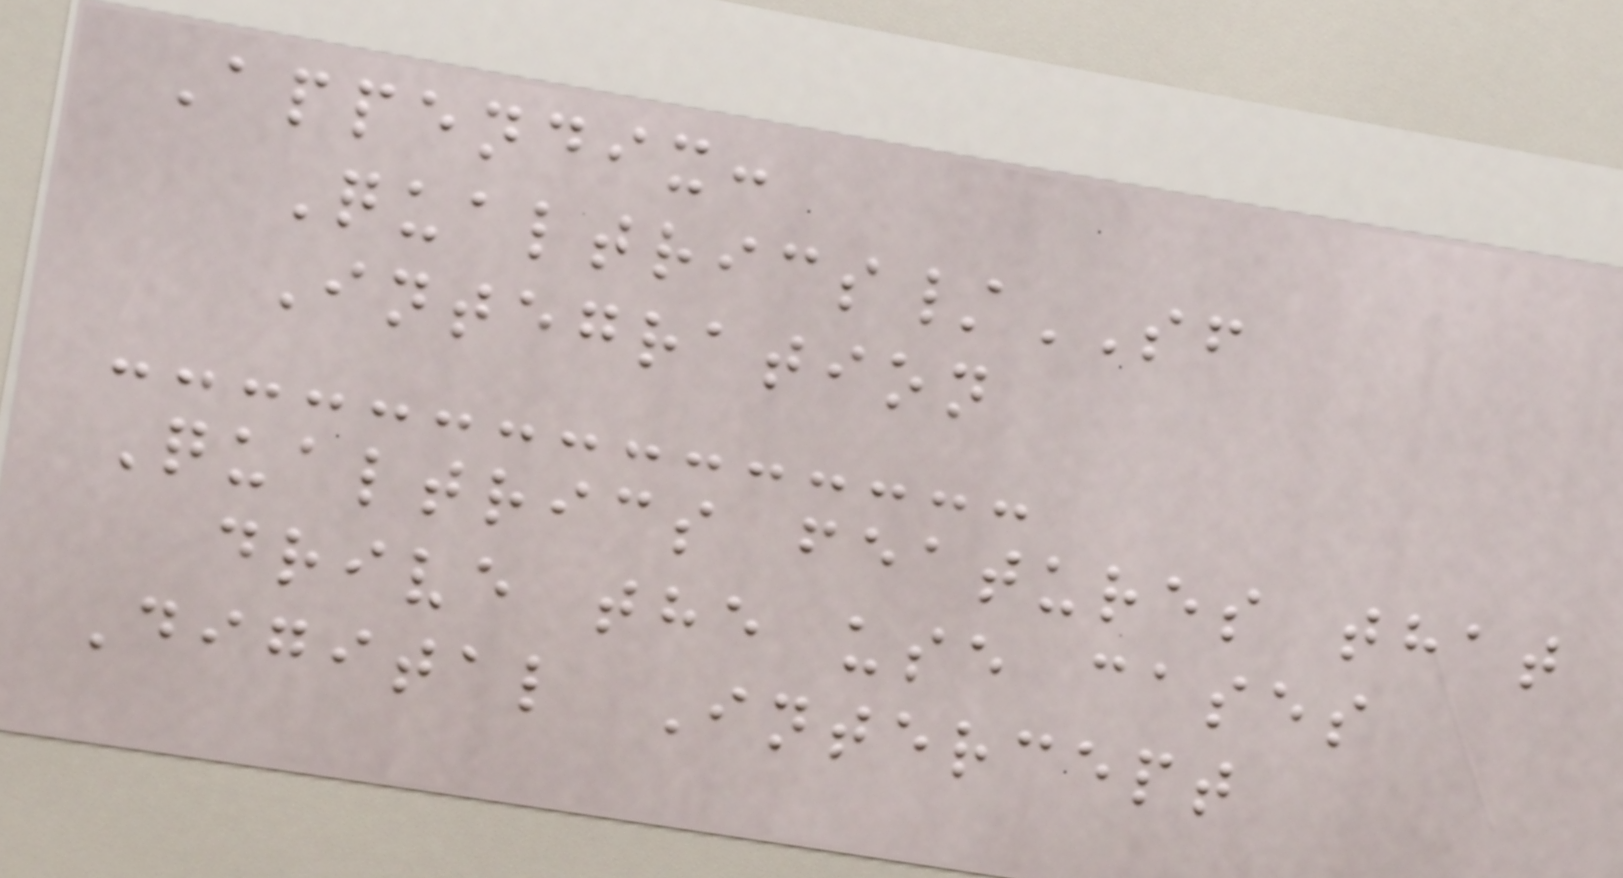Appendix:
Qualtrics/SF
Integration
Qualtrics features that
drive the use cases
Digital Intercept
